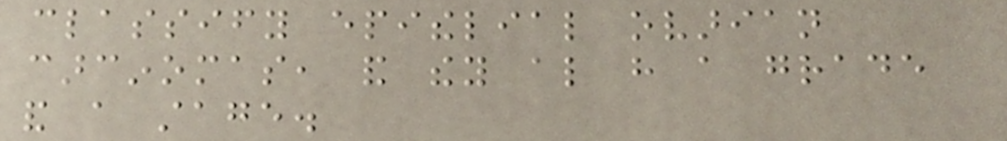classify epithelial ovarian
carcinomas, and they also have a grade
and a stage.
